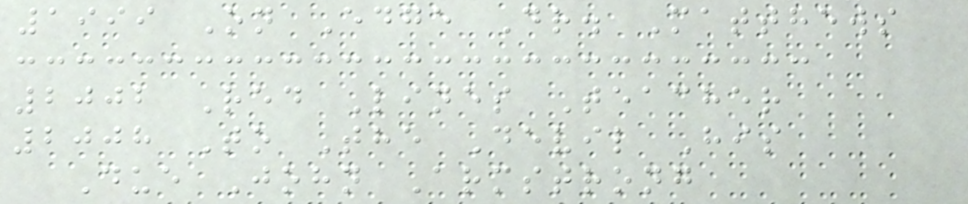1999 On Edge Dr. Matthews
2002 Red Lines Teacher
2008 To The Devil His
Due John Armstrong
